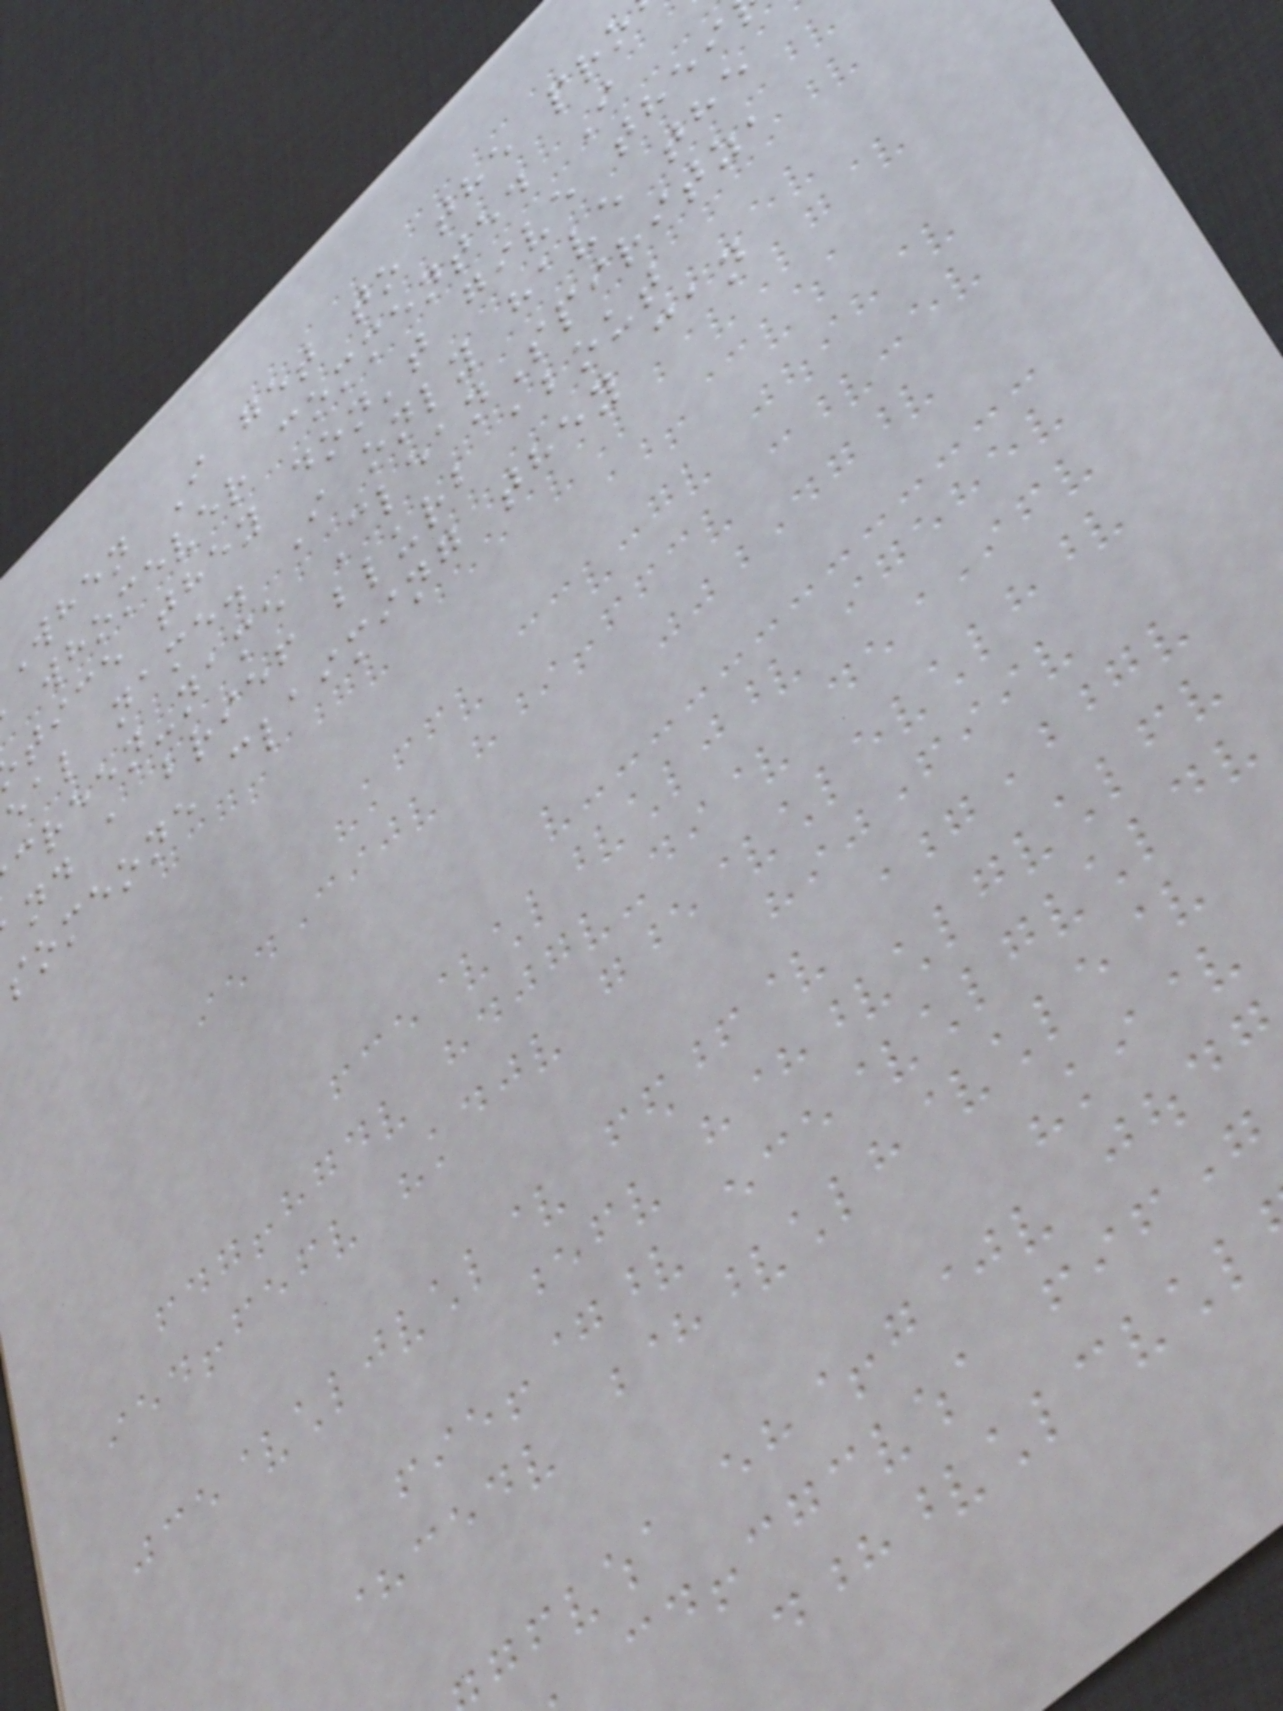When I get to the pro
whomever commented I
tice they don't give thei
eal name. I only have the
creen-name CleanSpiritz,
nd a brief blurb about
someone claiming they can
